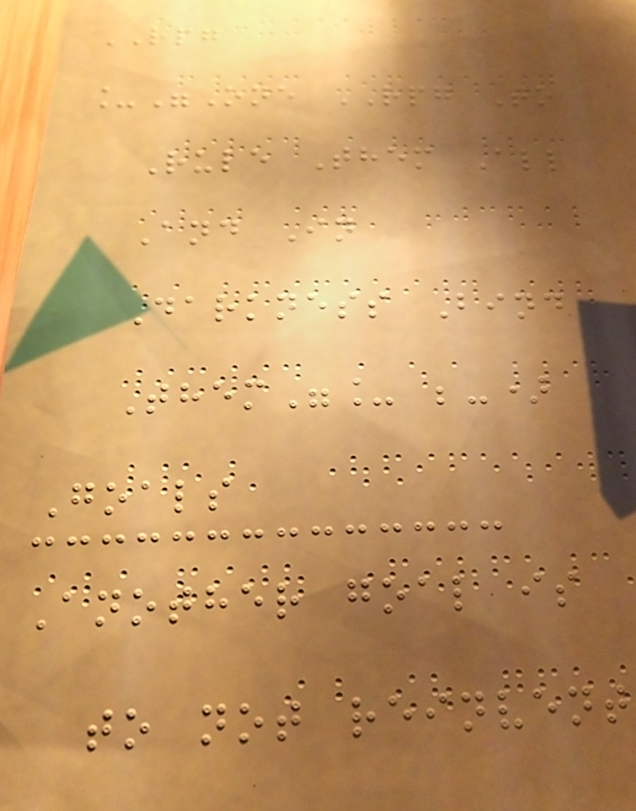RPG
_"One RPG To
Rule Them All
And In
Darkness Bind
Them"_ ;-)
Goals
Another goal is
to not reinvent
